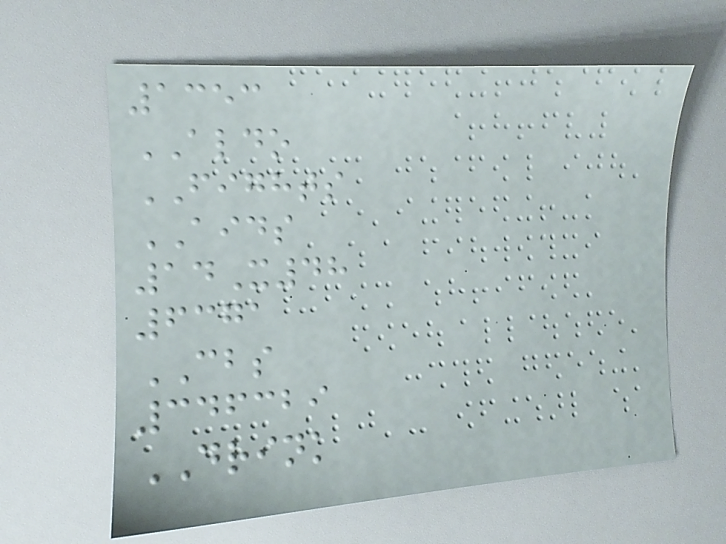1353
ALDO
FIGHTS
AIDS
14X48
6371
CBS
346329
DRINK
